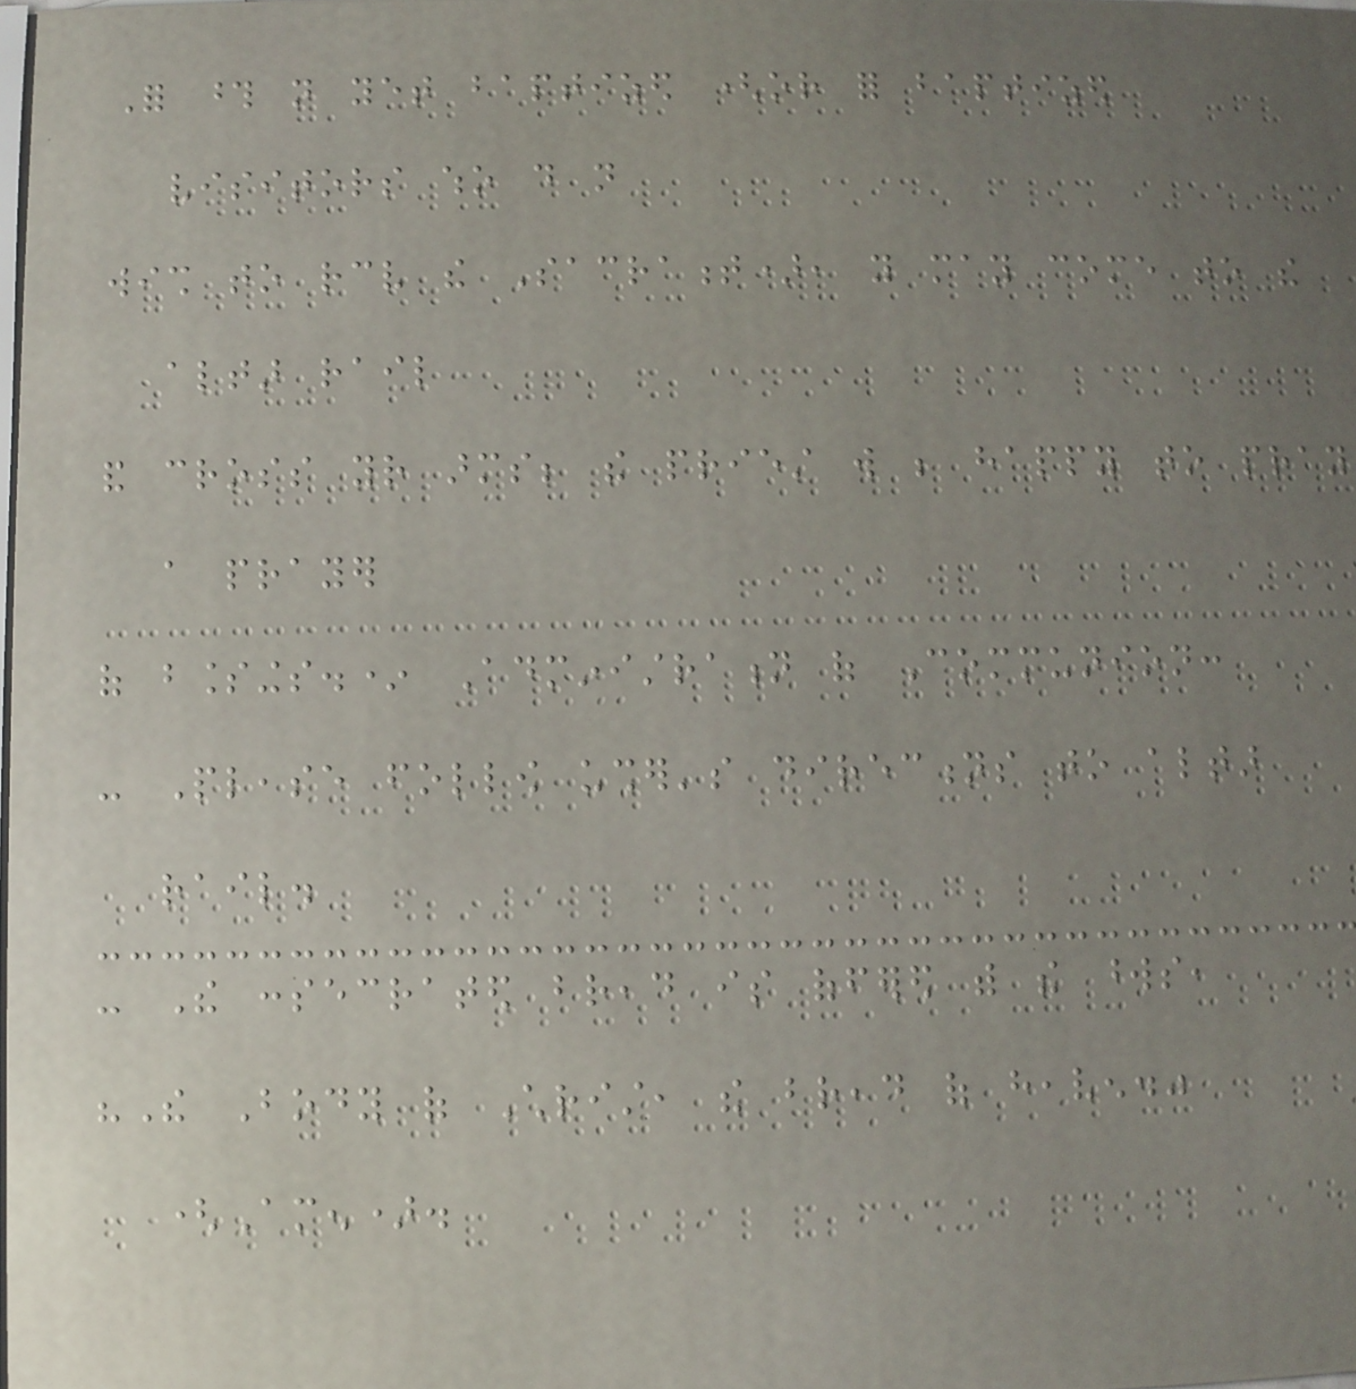For those not yet baptized (or for baptized
visitors who do not
wish to receive the Sacrament), you may come to the
altar rail
and cross your arms; the priest will be happy to pray
a prayer
of blessings.* Administration of Communion:
- Please follow usher's directions to altar
rail.
- The consecrated bread is offered with the words,
"The Body of Christ, the bread of heaven."
(Amen).
